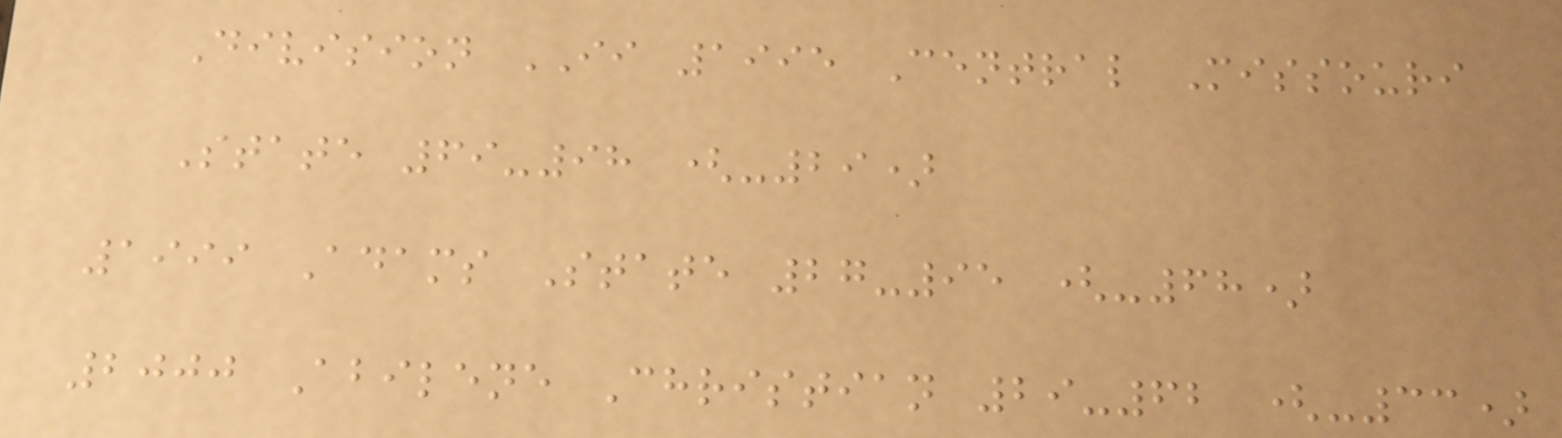Division II 1995 Central Missouri
State 69-98 (-29)
1999 Adams State 27-95 (-68)
2000 Abilene Christian 29-62 (-33)
